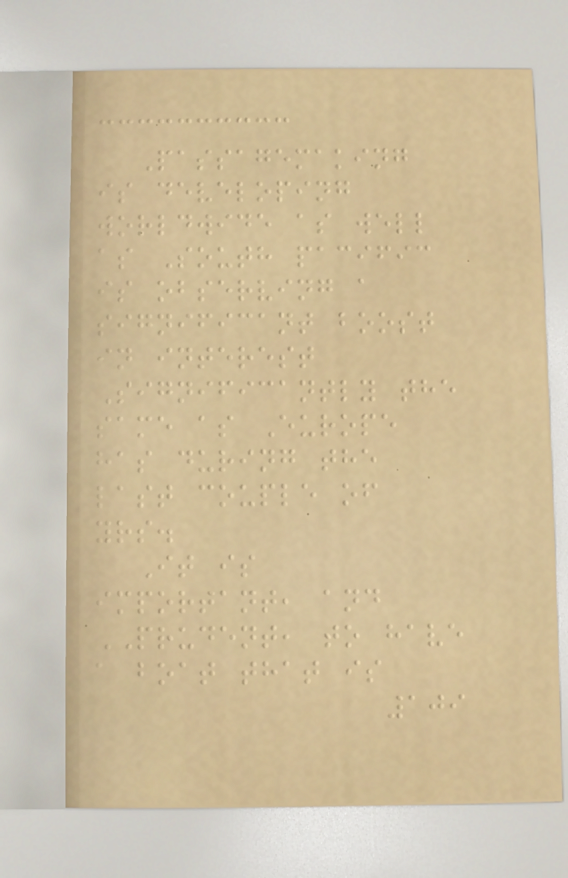Passagemaking
is developing
worldwide as well
as South pacific
is observing a
significant boost
in interest
Significantly the
same as Europe
has during the
last couple of
yrs.
It is
important, and
PRUDENT, to have
a boat that is
109
